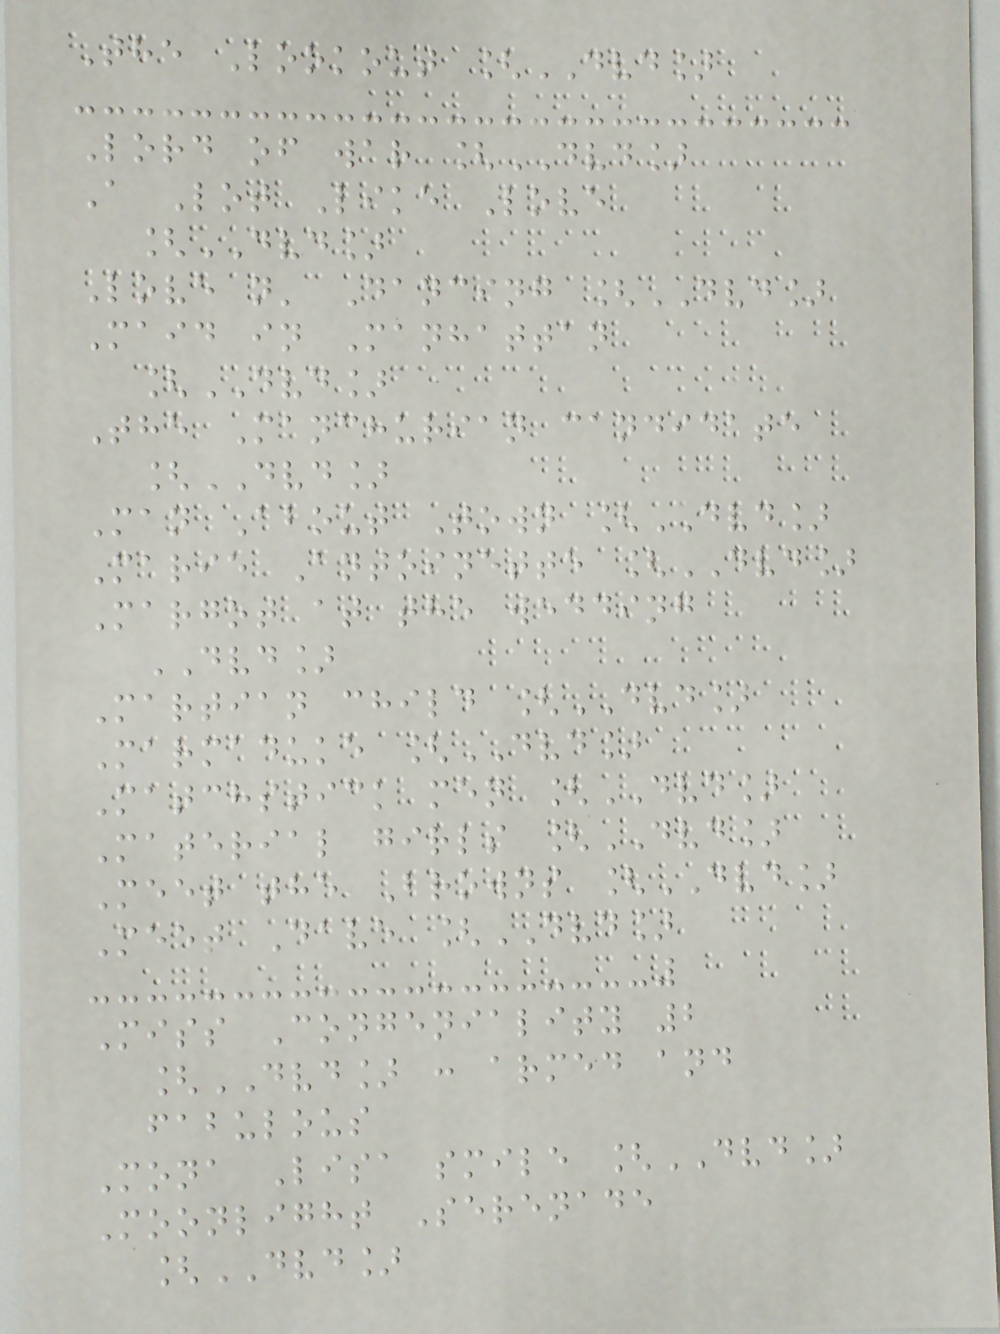The Lookout [DVD]
Lord of war [DVD]
A Lot Like Love
[DVD]
Love n' Dancing [DVD]
Maid in Manhattan
[DVD]
The Manchurian candidate
[DVD]
Man About Town [DVD]
Marie Antoinette [DVD]
Margot at the wedding
DVD]
Martian child [DVD]
Marmaduke [DVD]
Matchstick men [DVD]
Material girls [DVD]
Meet the Browns [DVD]
Meet Dave [DVD]
Miss Congeniality 2
[DVD] : armed and
fabulous
Mona Lisa smile [DVD]
Moonlight Serenade
[DVD]
